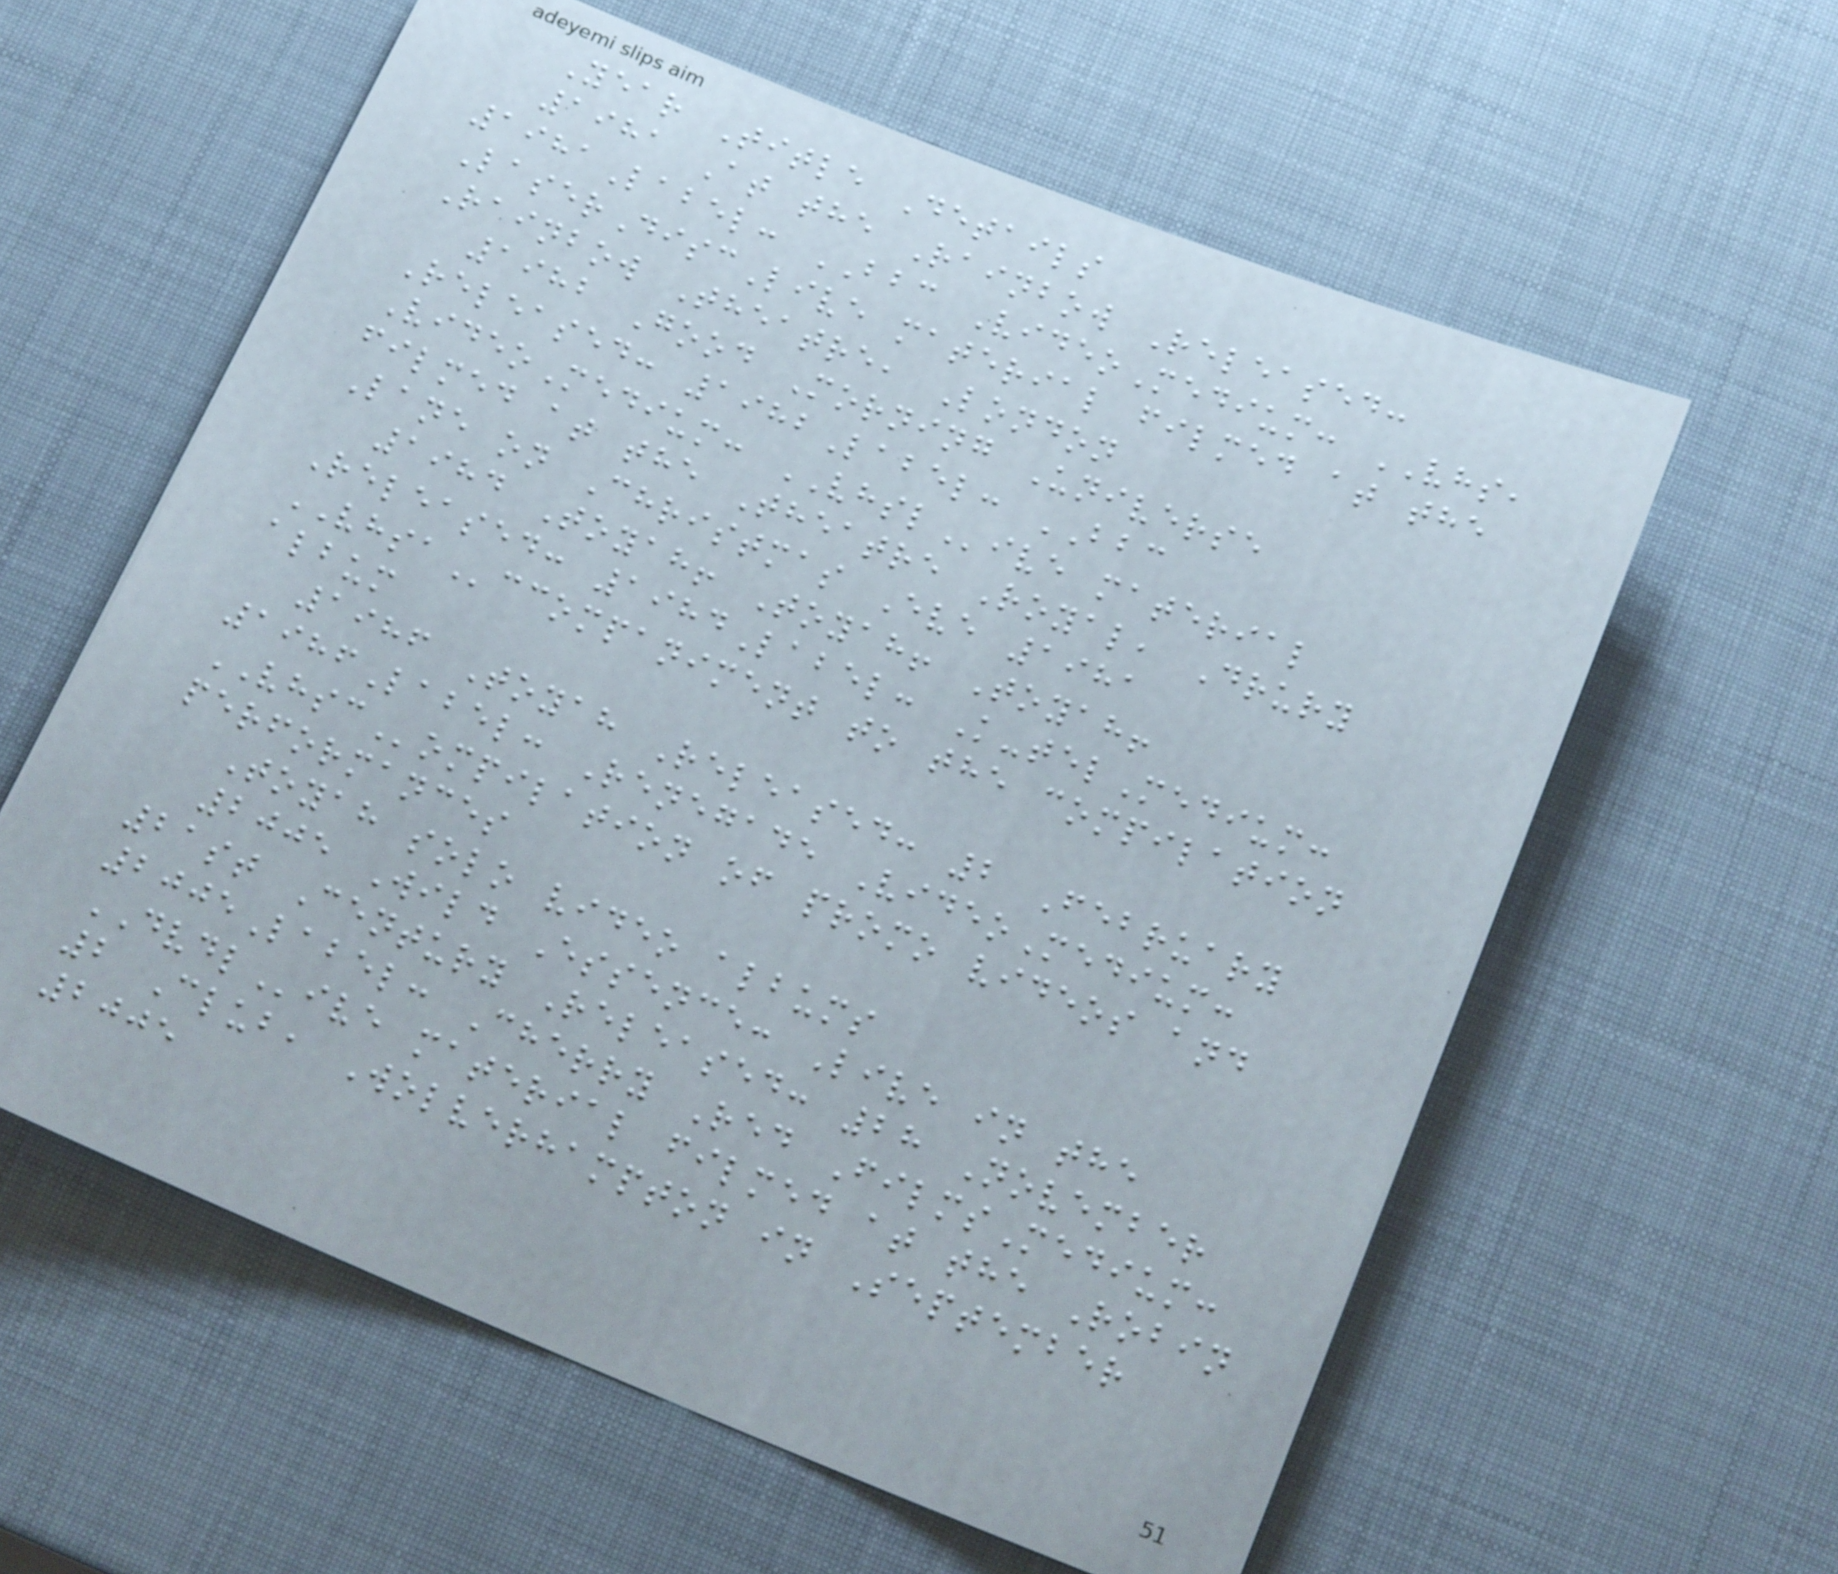Year Title Details
1981 At the Rainbow Released:
1981Label: BBC VideoMedium: VHS,
LaserDiscLive material filmed at the
Rainbow Theatre, London
1982 Good Morning Universe
Released: 1982Label: BBC
VideoMedium: VHSLive material
filmed at the Theatre Royal, Drury
Lane on Christmas Eve 1981
1984 Toyah! Toyah! Toyah!
Released: 1984Label: K-telMedium:
VHSAccompaniment to the compilation
album
1986 Toyah Released: 2 February
1986Label: Renegade VideoMedium:
VHSCompilation of promo videos and
performances
Toyah solo video albums
2005 Wild Essence: Live in the
21st Century Released: 28 November
2005Label: Cherry Red FilmsMedium:
DVDLive material filmed at the Robin
2 Club, Wolverhampton in September
2005
